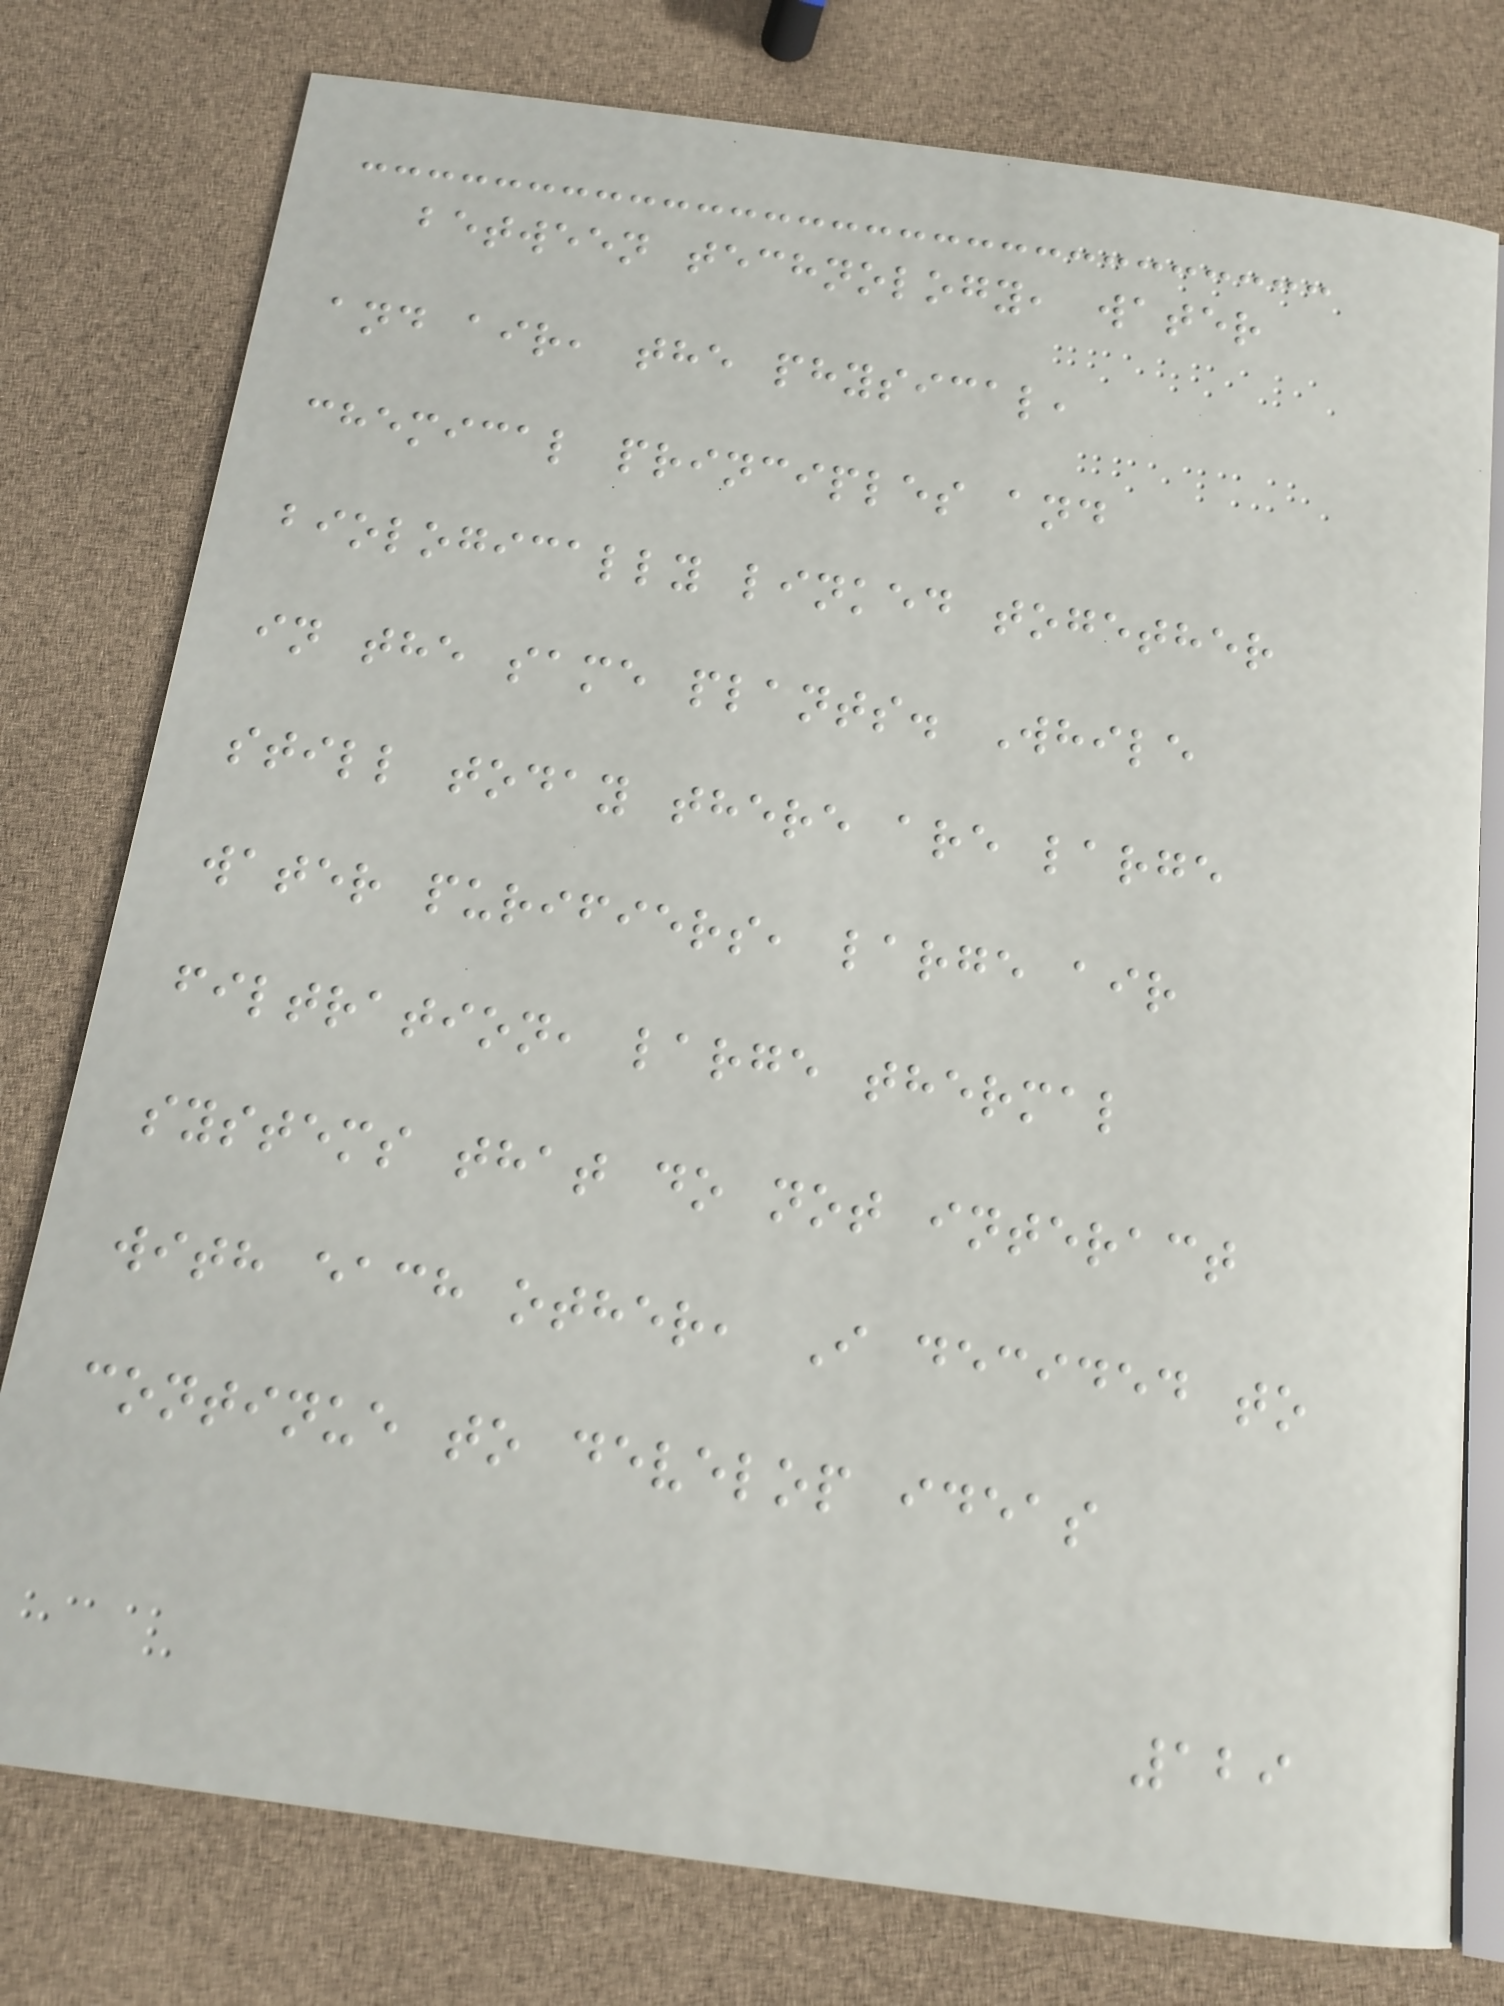between technology, water
and air, the physical,
chemical principles and
biologically linked together
in the same plants. While
still today there are large
water purifiers, large air
filtration, large thermal
systems that do not interact
with each other, I decided to
continue to develop ideas
129
